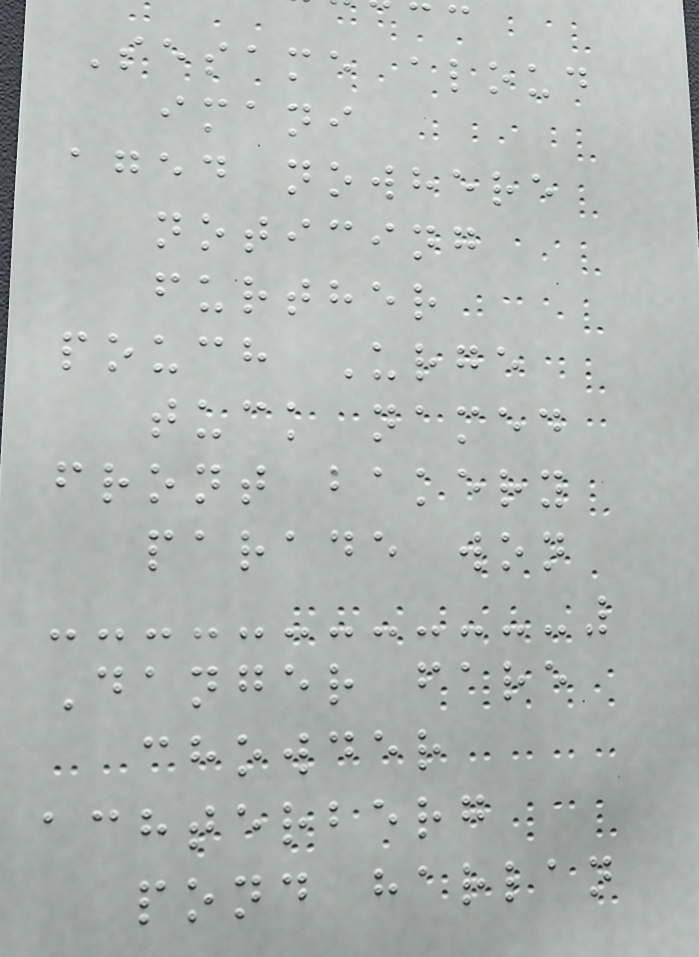Sesame aloud
imani
aged nowhere
noticing
further
pouch Urge
tuck named
front bakery
parade won
Danger fare
chowder
achterberg
pond harlan
